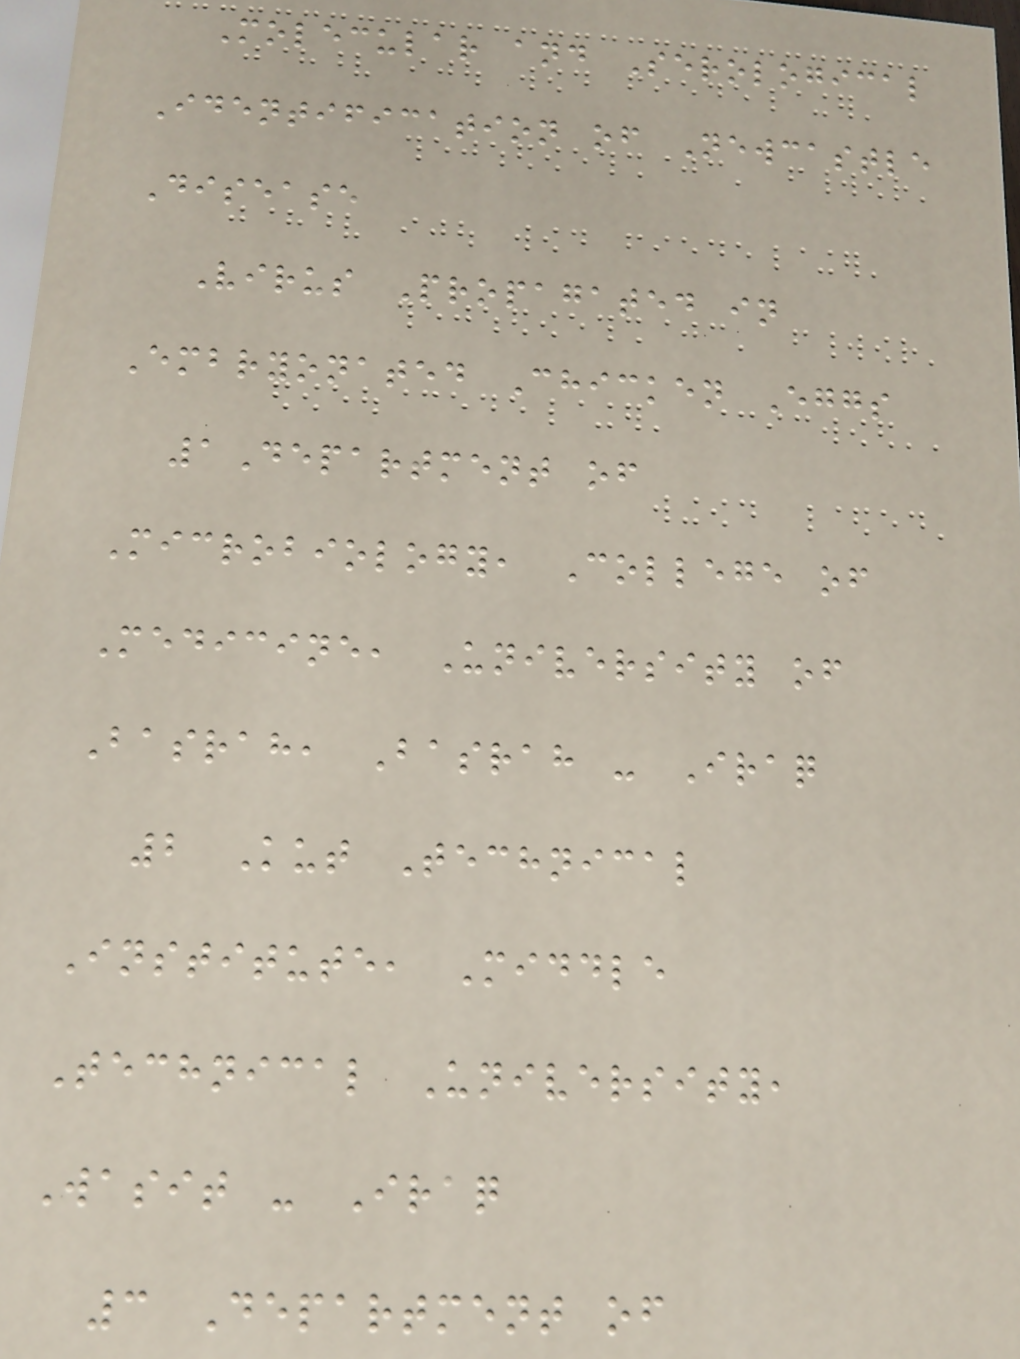Molecular and Serological
Identification of Newcastle
Disease
Virus Propagated in
Embryonated Chicken Eggs
1Department of
Microbiology, College of
Medicine, University of
Basrah, Basrah - Iraq
2 Kut Technical
Institute, Middle
Technical University,
Wasit - Iraq
3 Department of
